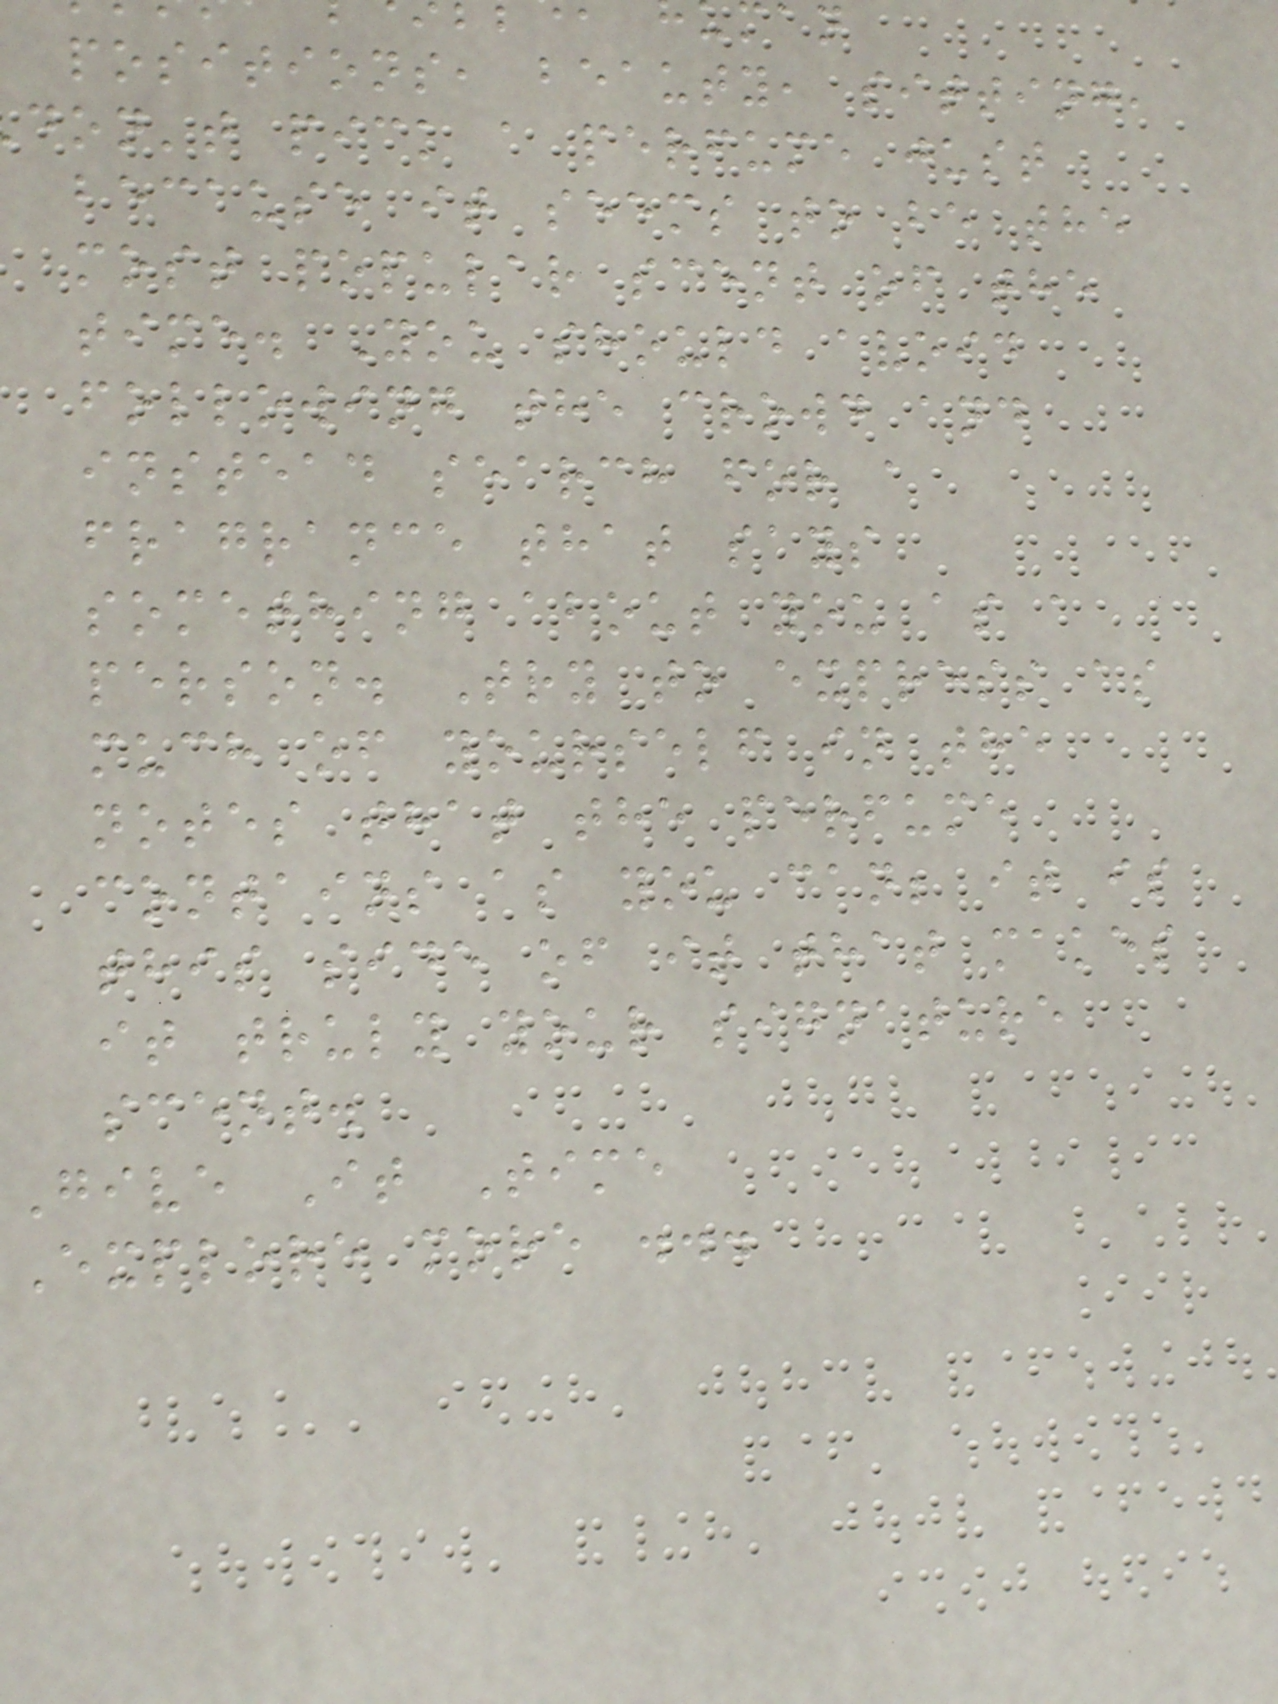positions, beauty, sitting,
don't pick a perfume just
because it seems to be the
most popular scent of the
time. You should avoid
following the crowd and
instead search for a
fragrance that says
something about you as a
person. Try to express as
much of yourself in the
notes that the perfume
contains as you can; it is
this side of it that makes
it truly your signature
scent.
Give It Time
Explore more ...
